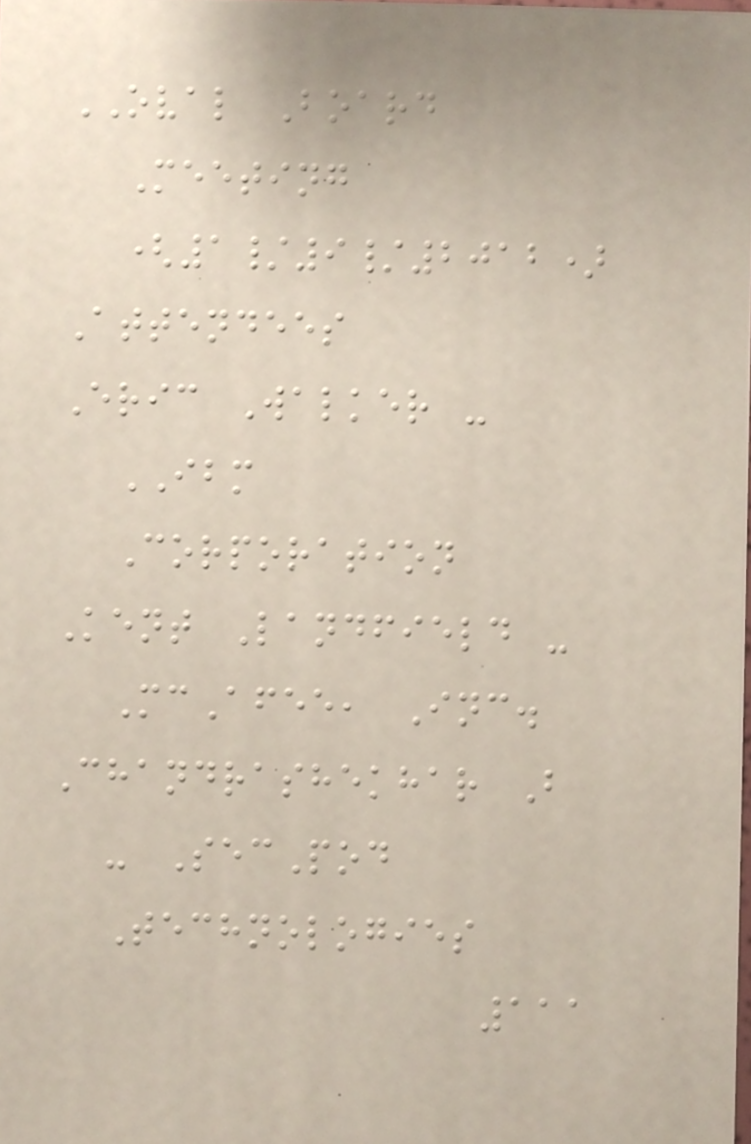OVAL Board
Meeting
(1/9/2012)
Attendees
Eric Walker -
IBM
Corporation
Kent Landfield -
McAfee, Inc.
Chandrashekhar B
- SecPod
Technologies
111
